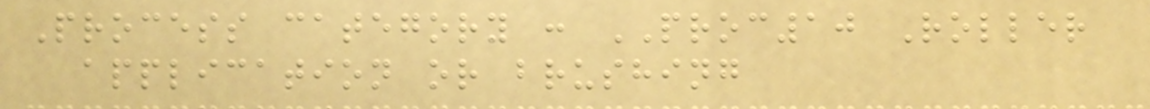Process category : PROC10 Roller
application or brushing
